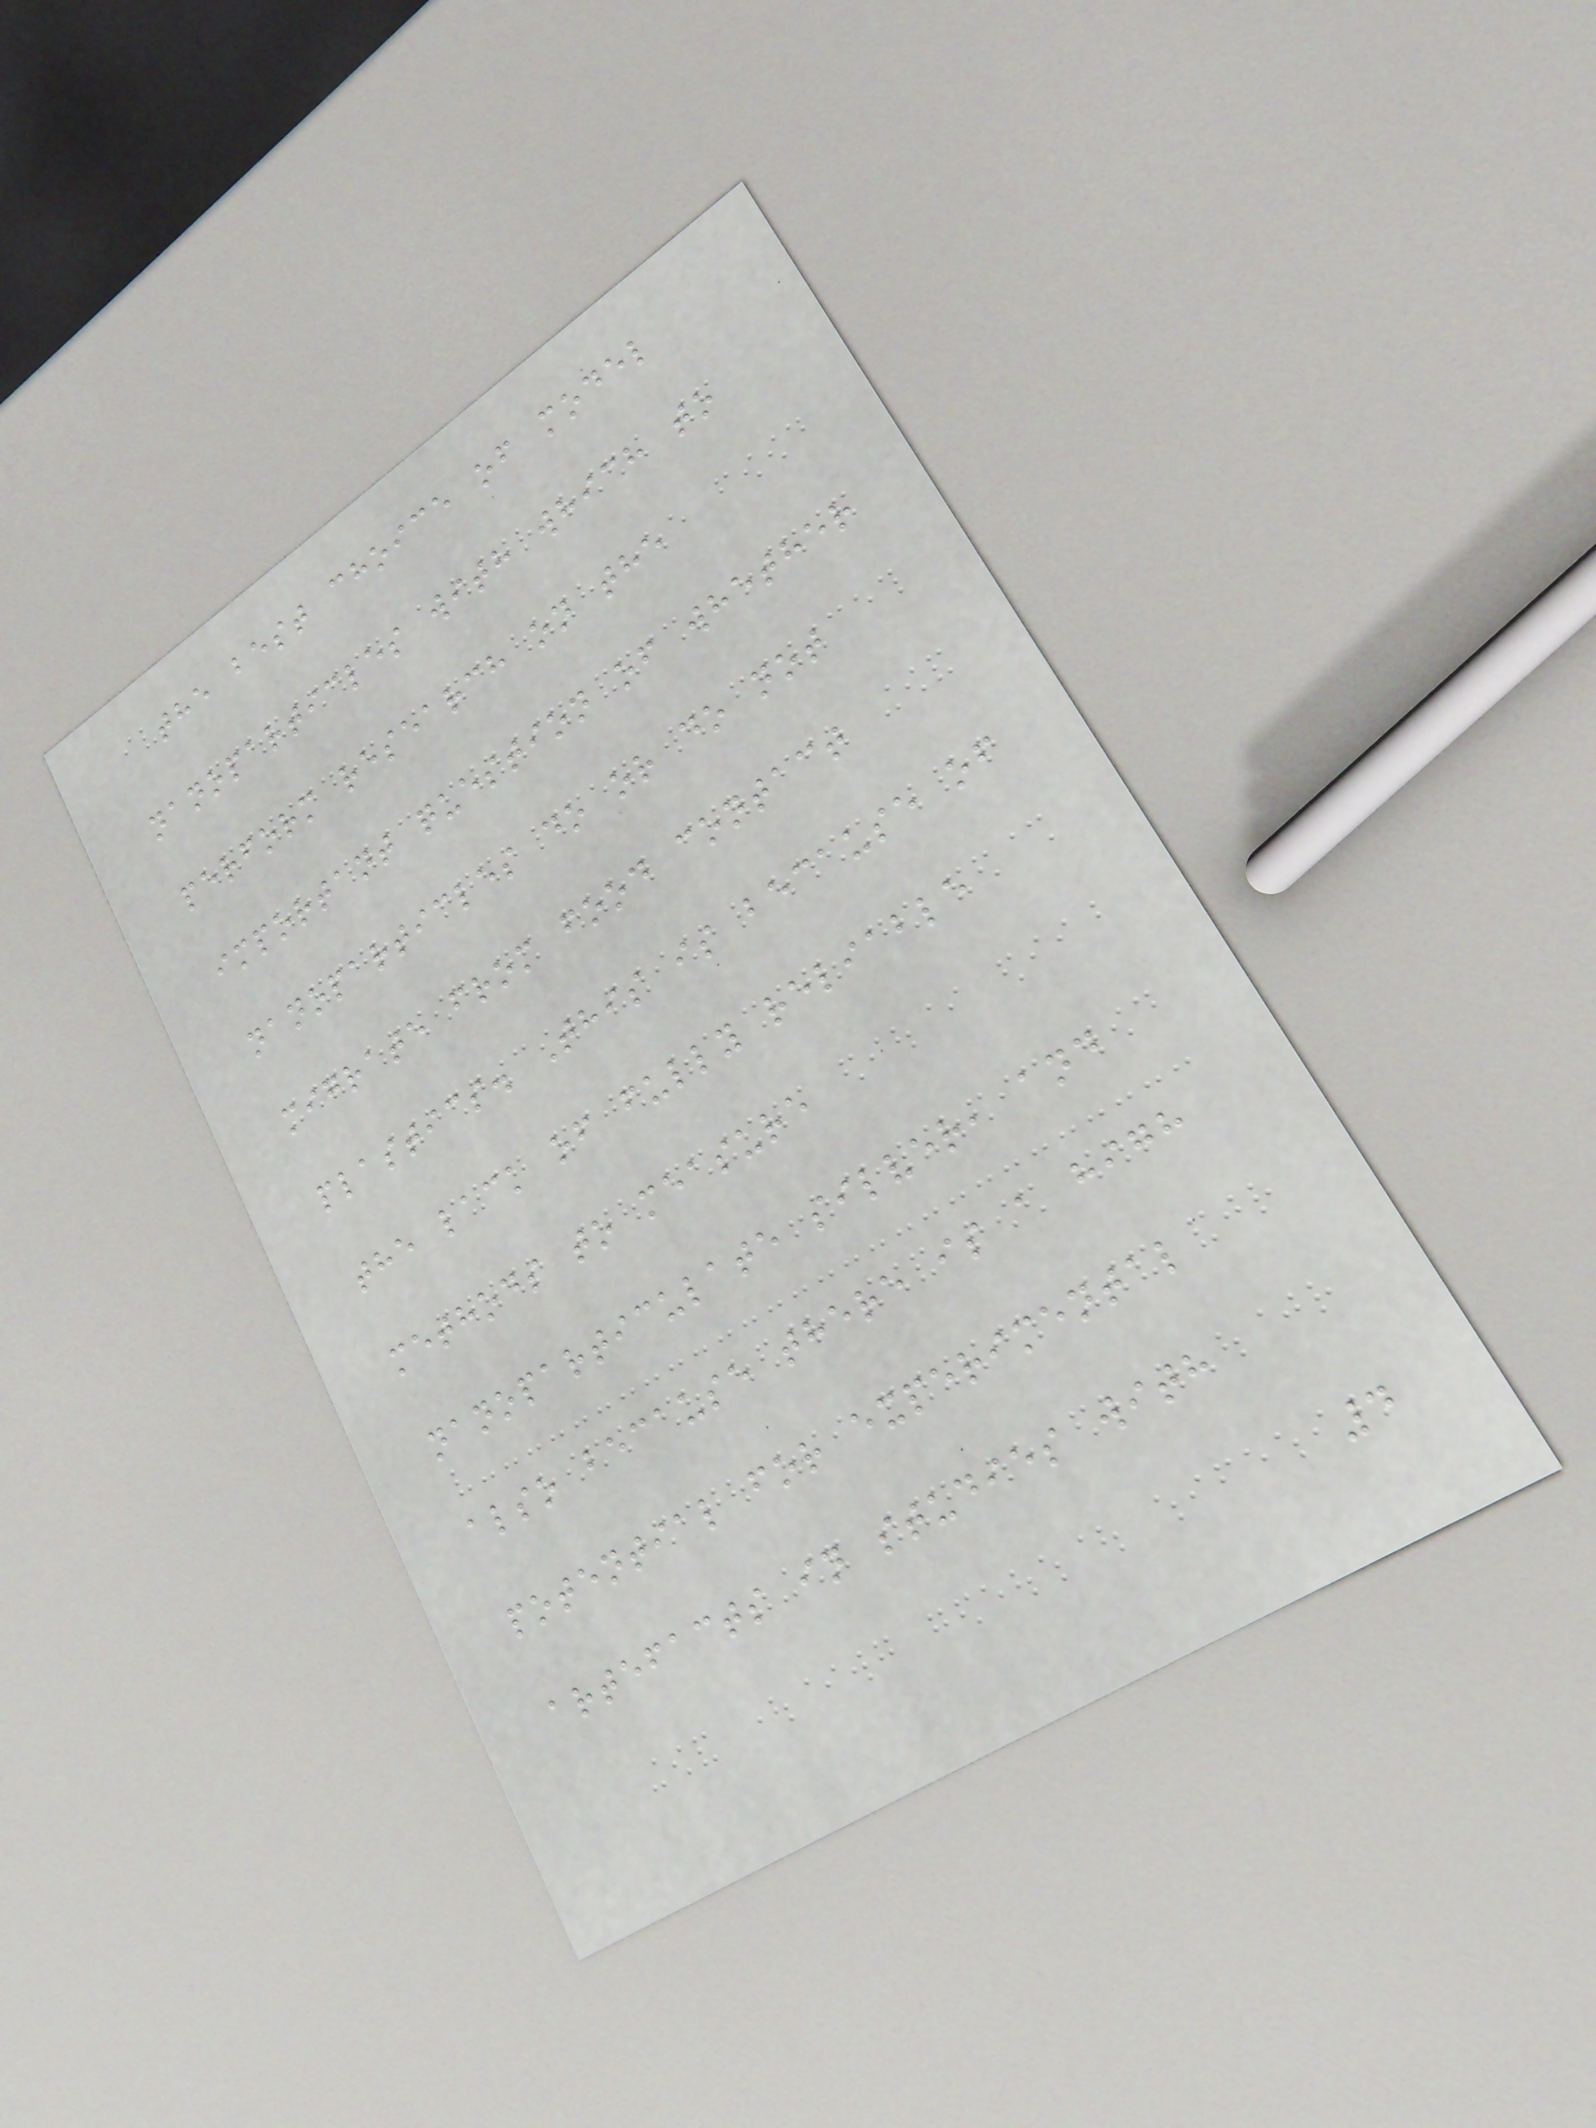the best choice of model
nanoparticles with which to
perform research on the
important question of whether
nanoparticles do or do not
migrate from food contact
plastics. This is because of
the lack of fully reliable
methods to measure
nanoparticulate silver, and
also because there is a high
potential for experimental
artefacts in studies with
4
